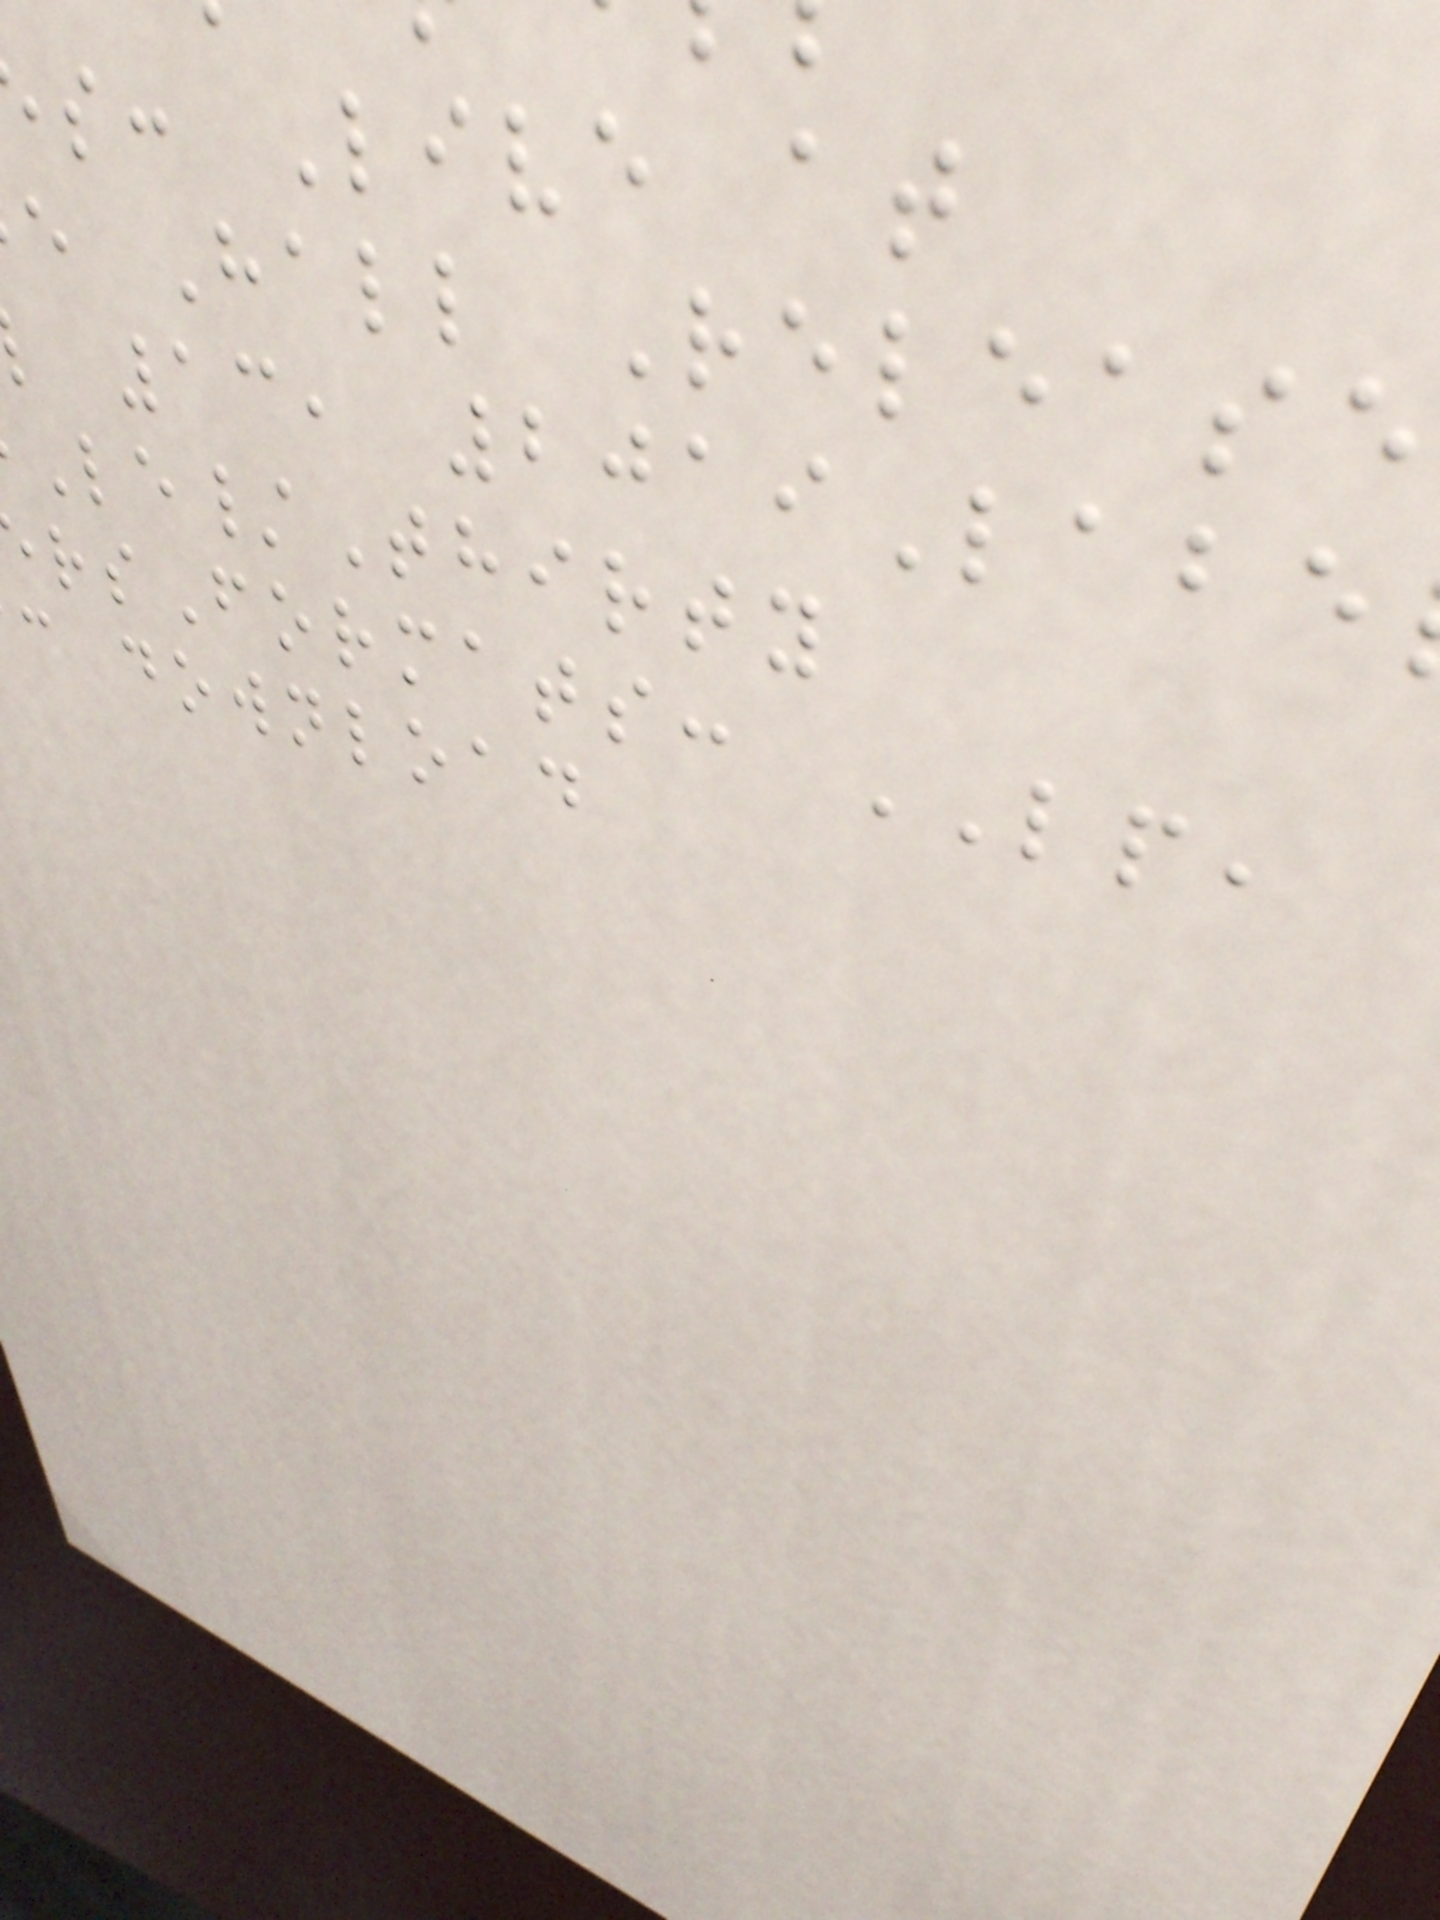s: Live at
e Hall Release
13, 2019Labe
Le/Thirty
rsFormats: LP,
c download
